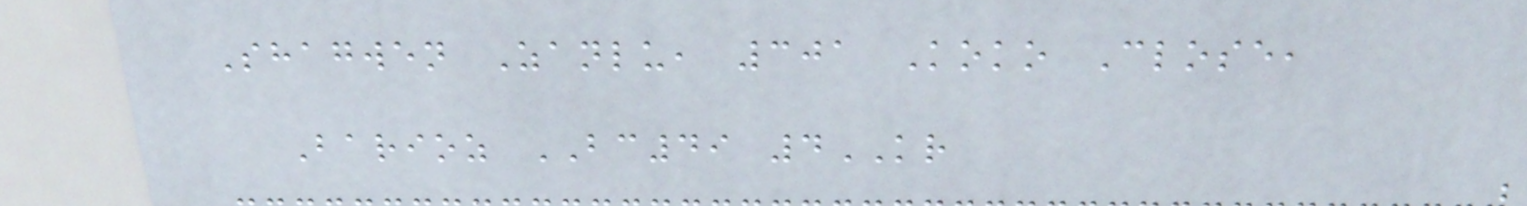Shagwen Zanlu, 301 Koko Close,
Barioz BC49 4KR
